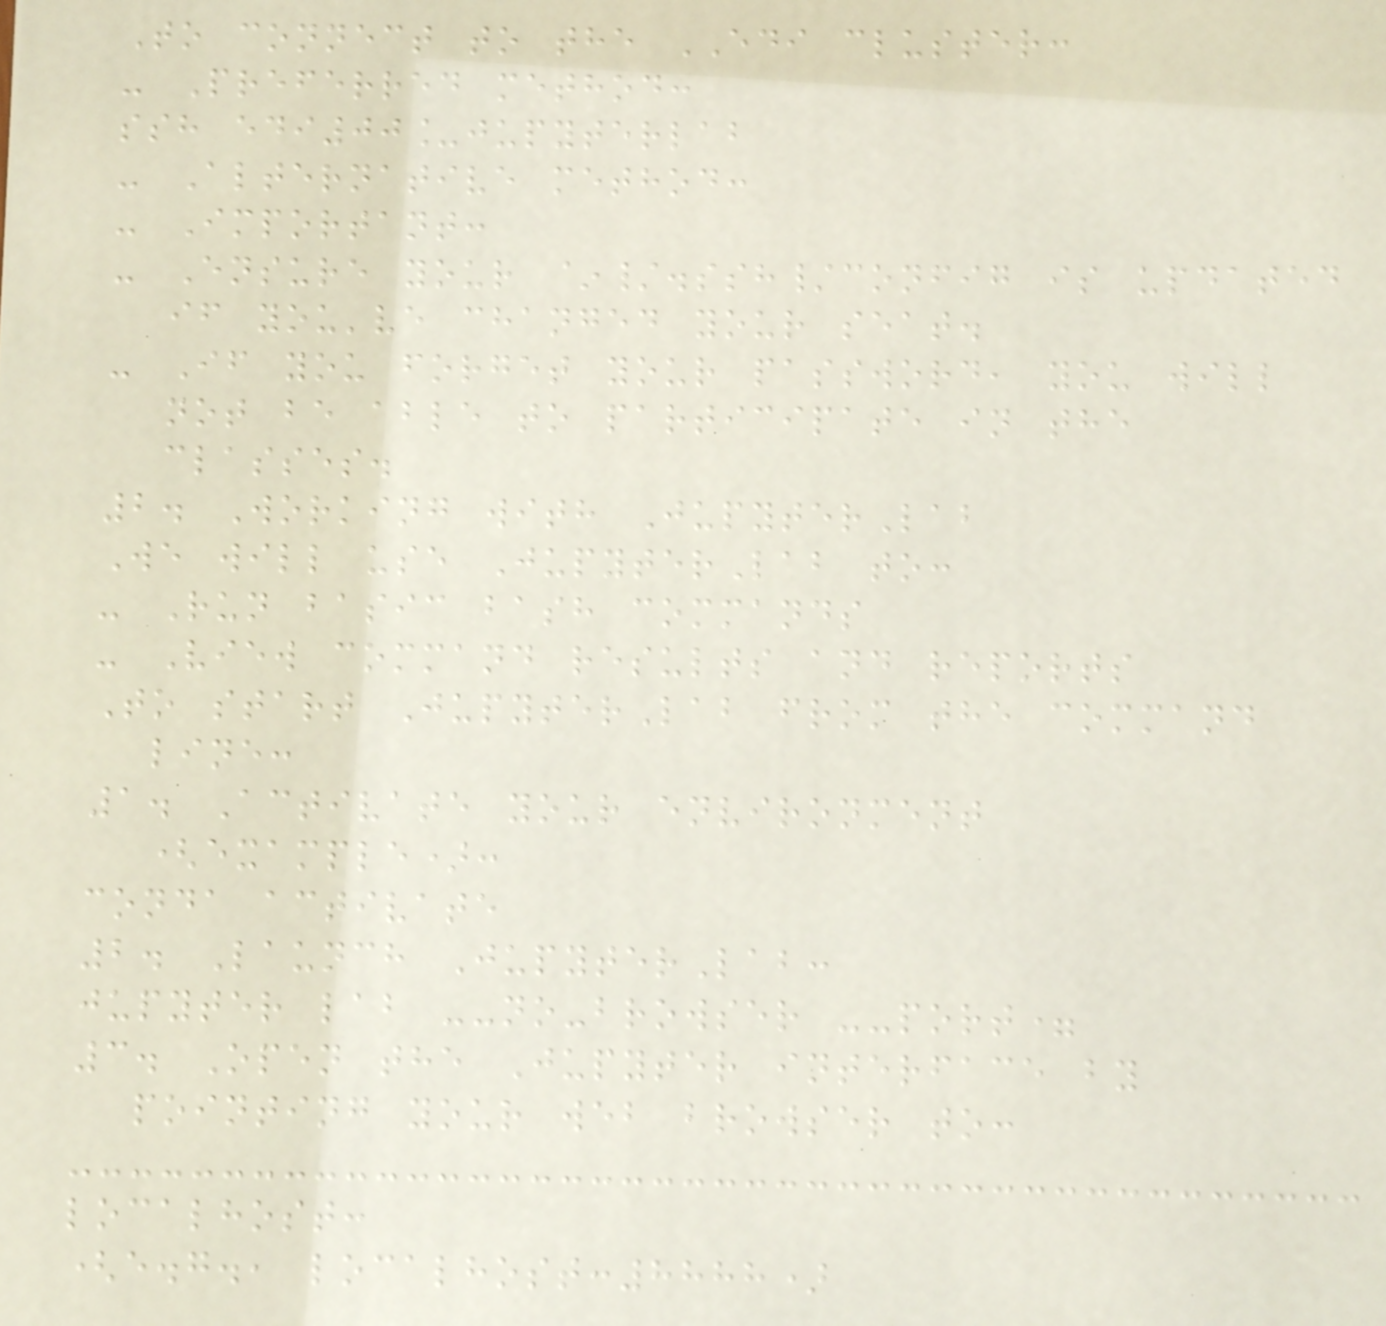To connect to the EDI cluster:
- Preferred method:
ssh edi00_jupyterlab
- Alternative method:
- Important:
- Ensure your ~/.ssh/config is updated
if you've changed your seat.
- If you forget your password, you will
not be able to participate in the
classes.
2. Working with JupyterLab
We will use JupyterLab to:
- Run basic bash commands
- View command results and reports
To start JupyterLab from the command
line:
1. Activate your environment
(example):
conda activate
2. Launch JupyterLab:
jupyter lab --no-browser --port=
3. Open the Jupyter interface by
pointing your web browser to:
localhost:
(e.g., localhost:8888)
